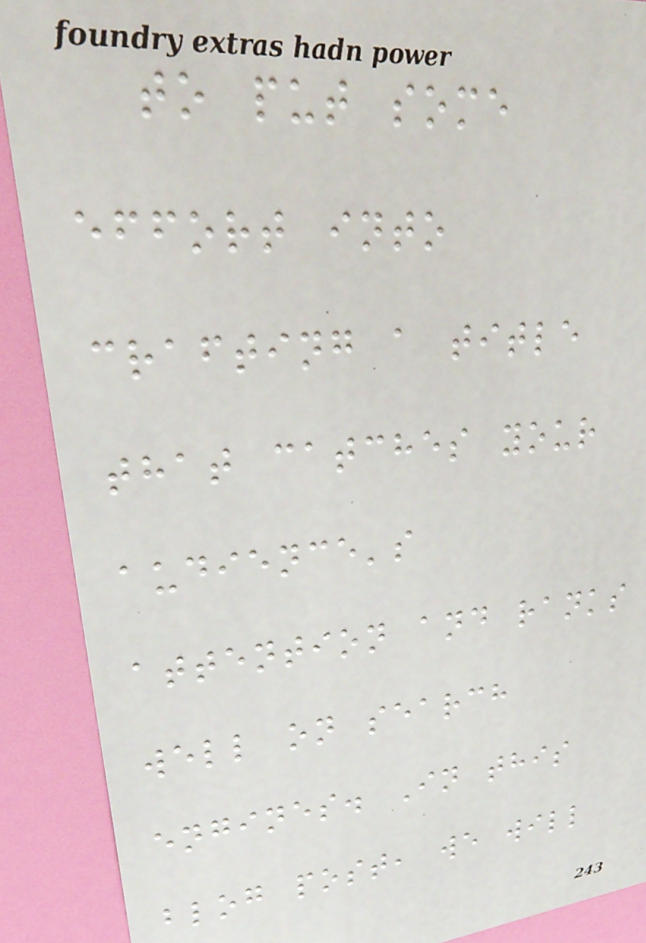to put some
effort into
crafting a title
that catches your
audience's
attention and ranks
well on search
engines. In this
blog post, we will
